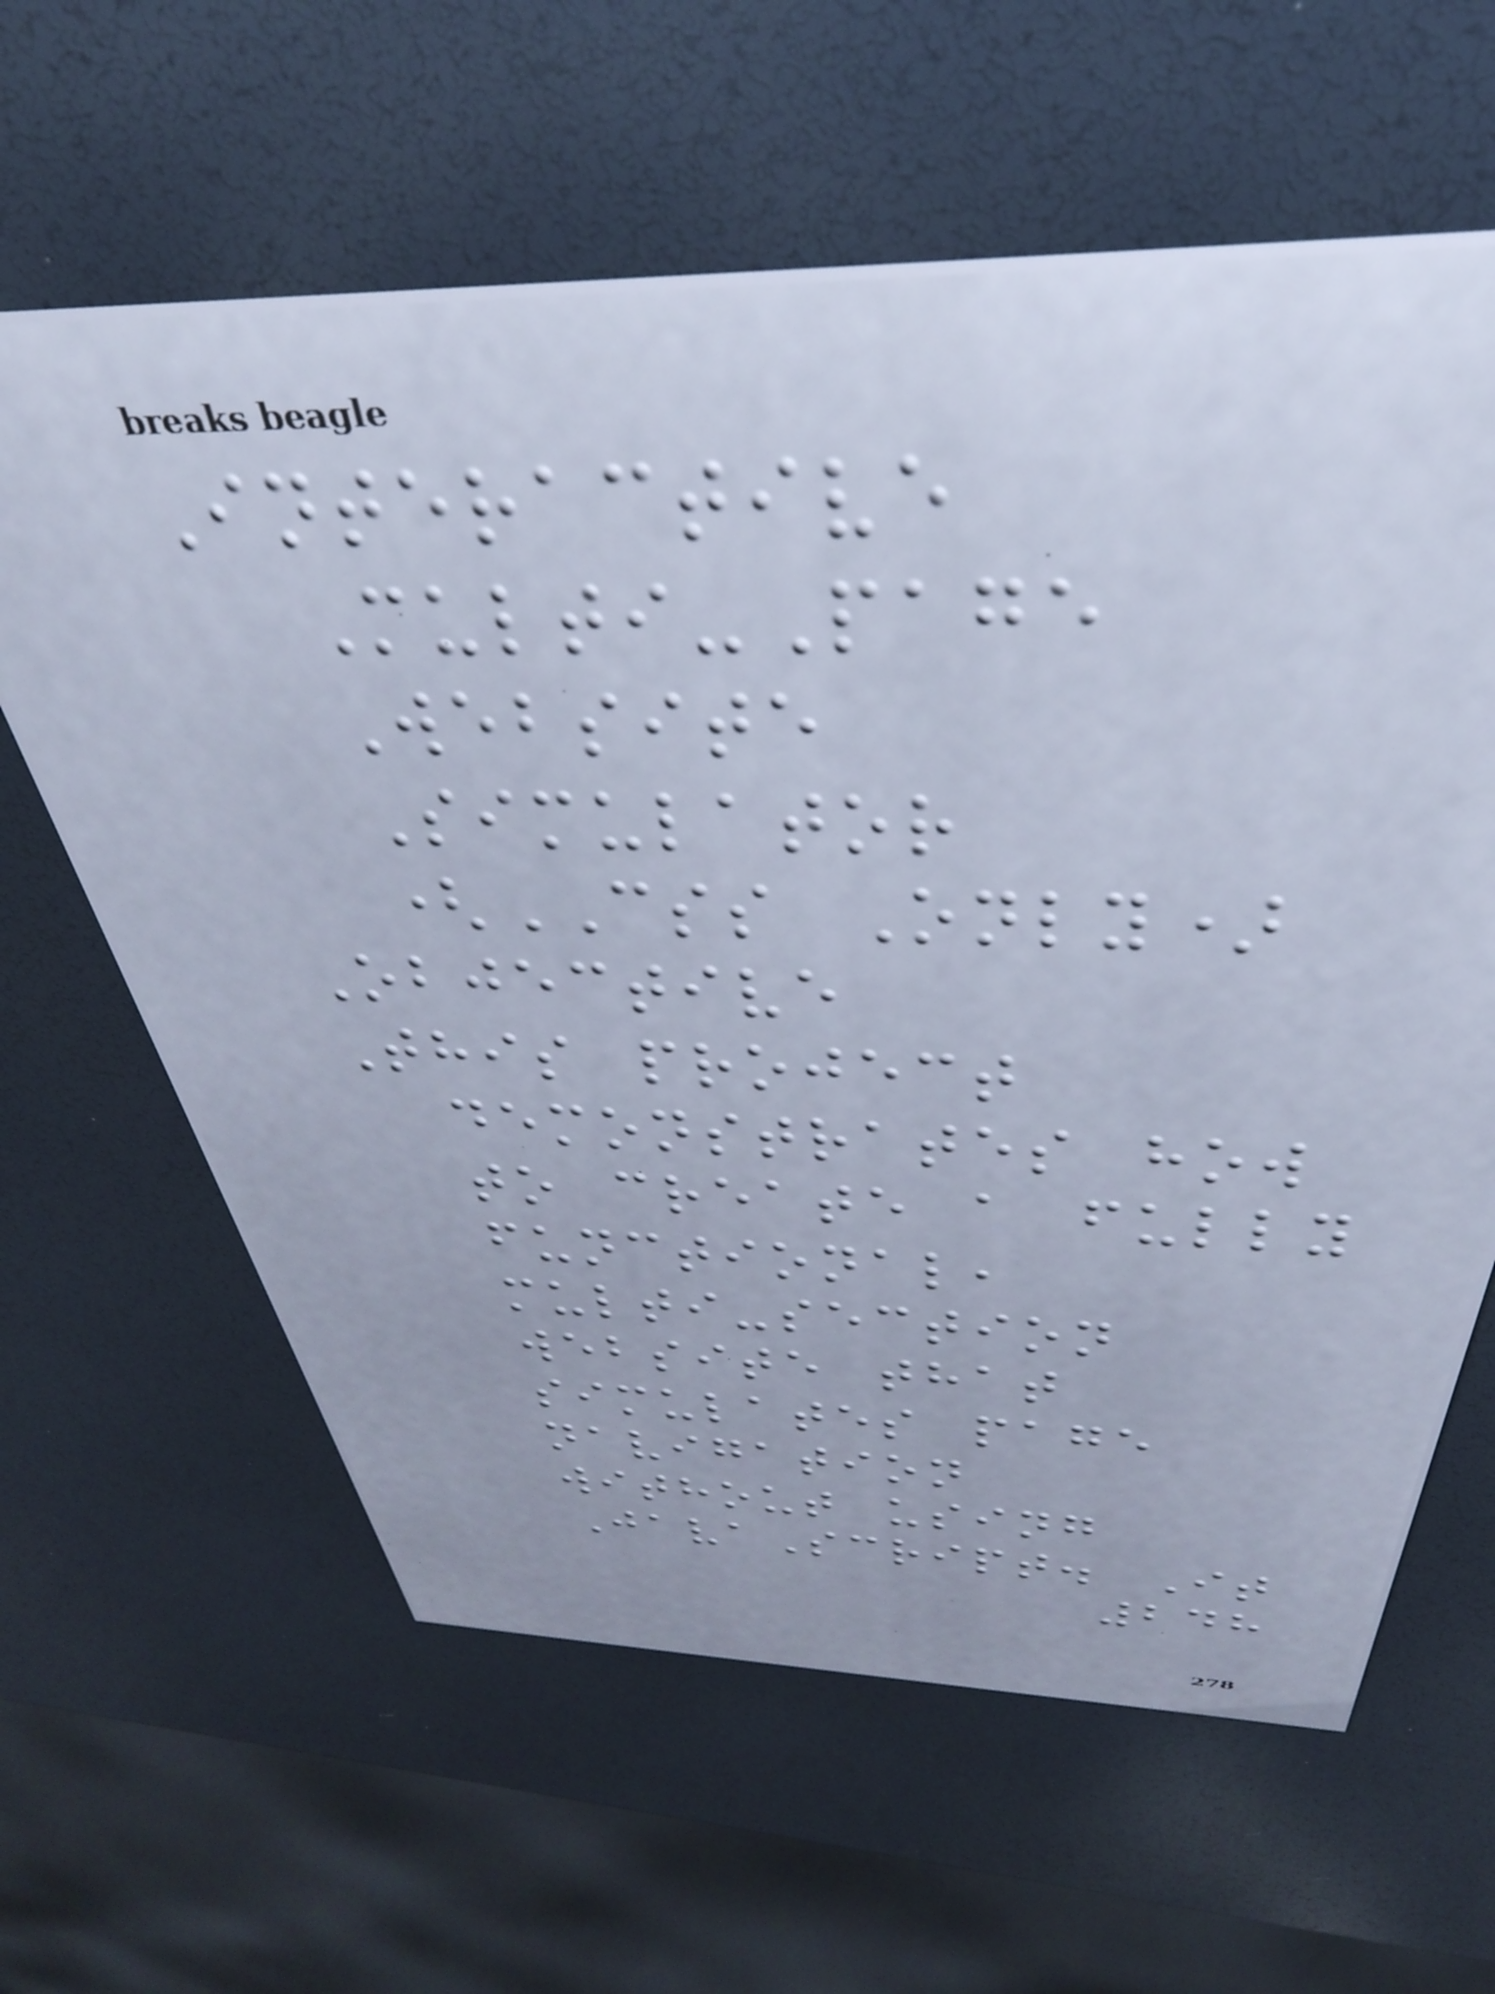Interactive
Multi-Page
Website
Simulator
(CSS Only)
Objective
This project
demonstrates how
to create a fully
functional,
multi-section
website that
simulates page
navigation
without using
JavaScript. It
248
